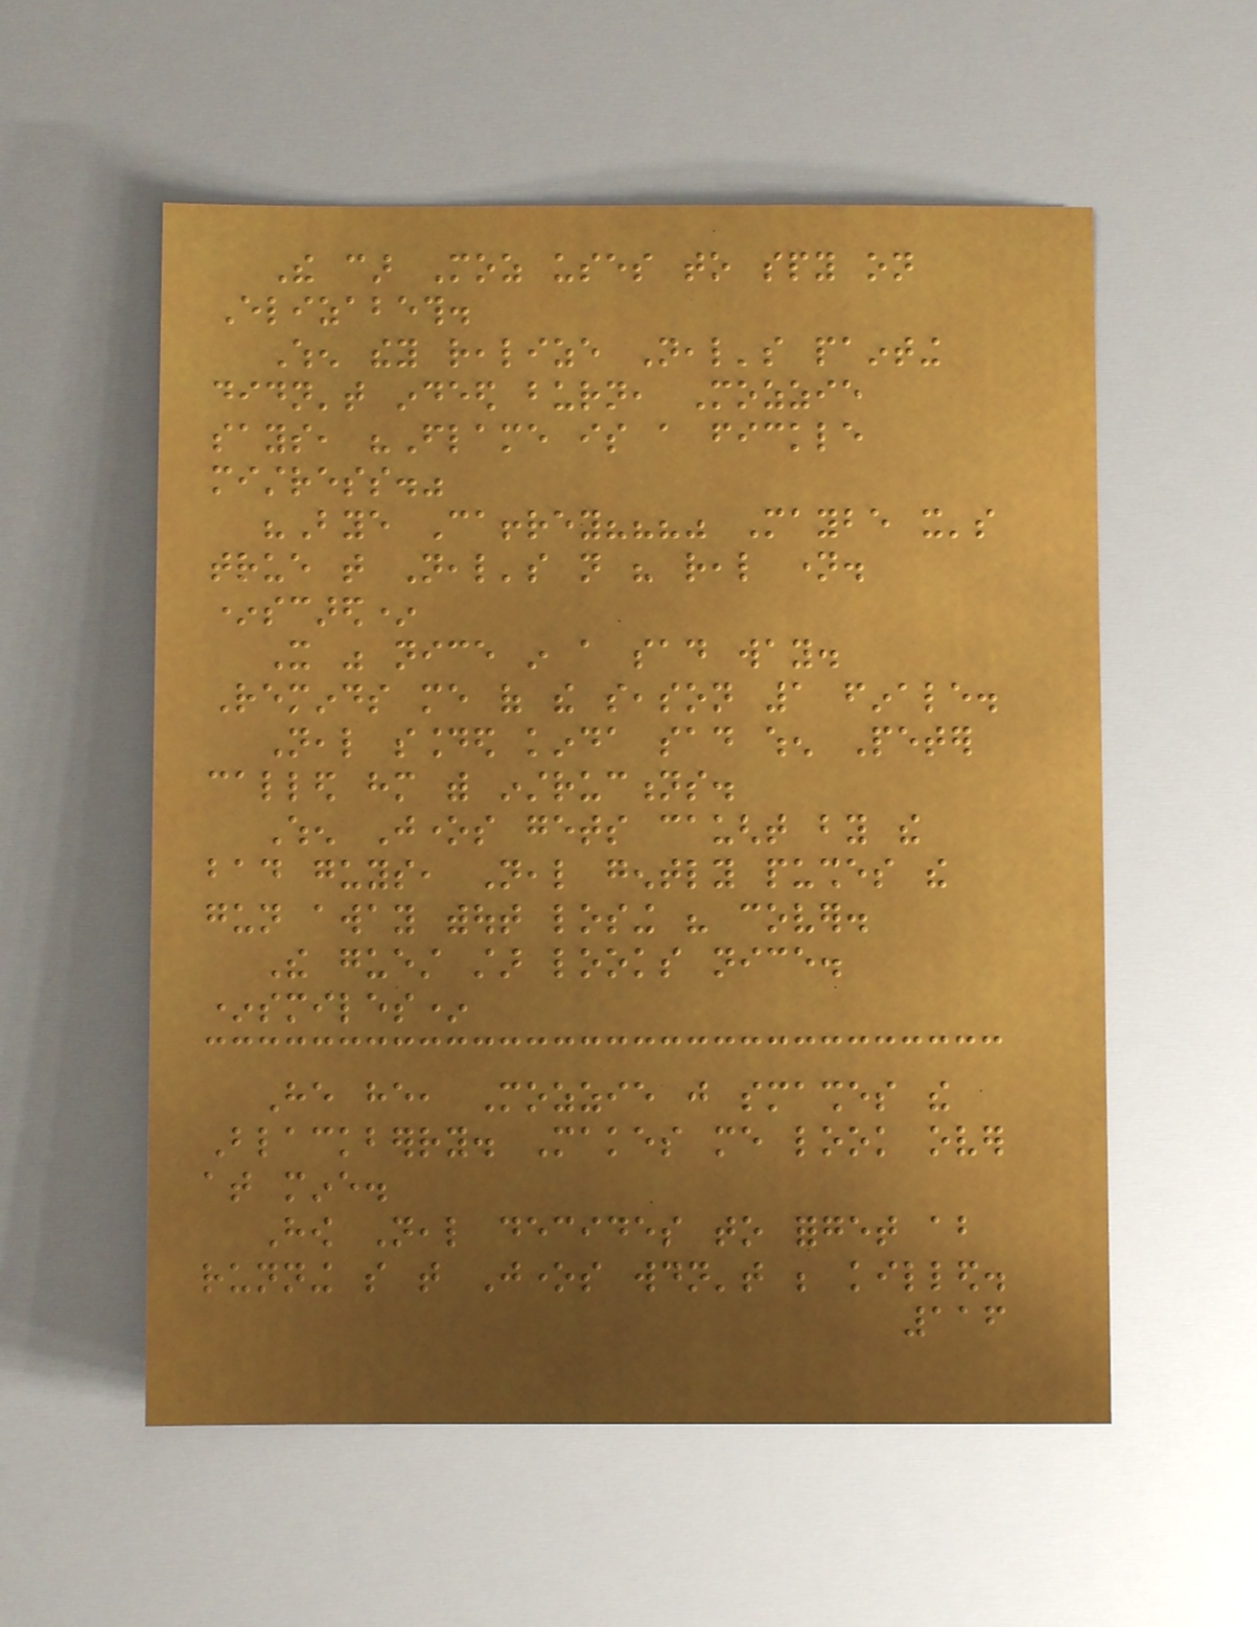The car Moz uses to spy on
Elizabeth.
When they realize Neal's painting
didn't indeed burn, Mozzie
says, "Flame is a fickle
mistress."
"Bye Caffrey???" Maybe it's
true that Neal's not his real name.
*scared*
It was nice in a sad way.
Reminds me of the season 1 finale.
Neal sounded kinda sad when Peter
called him with instructions.
When Jones gets caught by the
bad guys, Neal gently pushes the
gun away without losing his cover.
The guest star looks nice.
*smiles*
He he, Mozzie just smashes the
Blackberry. Makes me look over
at mine.
How Neal decides to forget about
running so that Jones wouldn't be killed.
116
